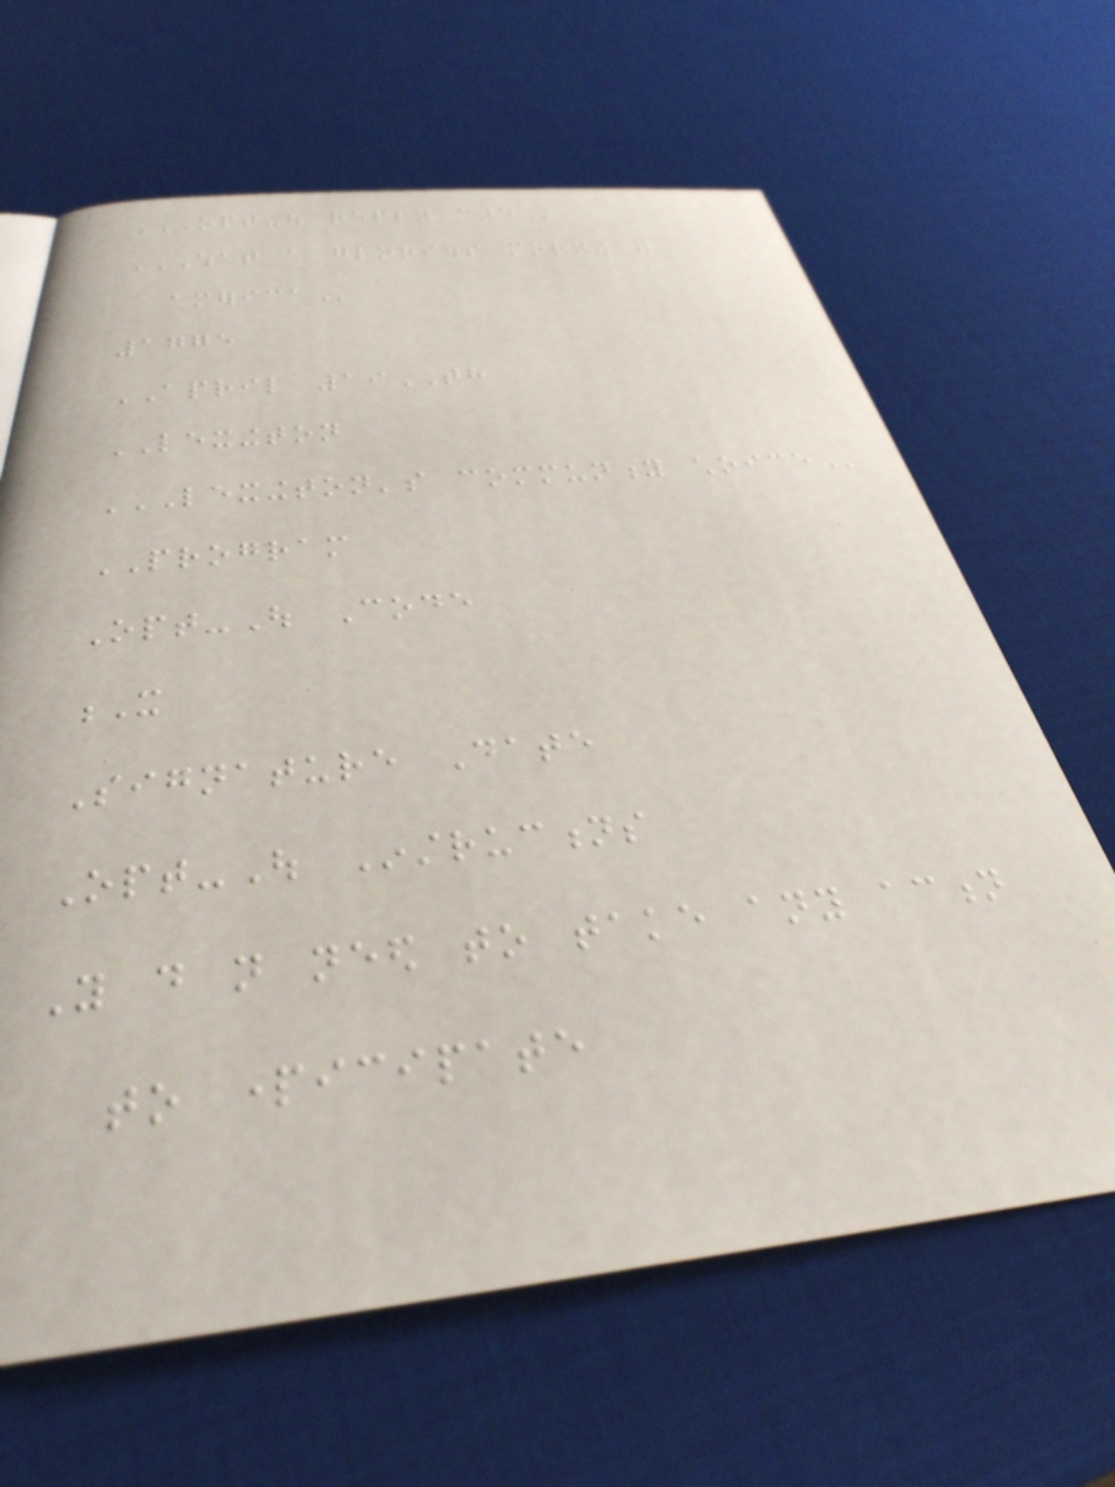OPT-OUT REPLY CARD
WHAT A GLORIOUS MORNING FOR
AMERICA
1775
APRIL 19TH
LEXINGTON
LEXINGTON'S COMMUNITY CHOICE
PROGRAM
Opt-Out Code
X
Signature Date
Opt-Out Instructions
You do not need to take any action
to participate
